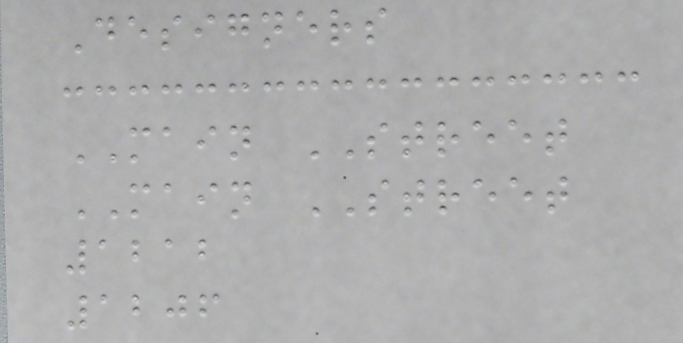Designers
MAIN STREET
MAIN STREET
1212
1206
